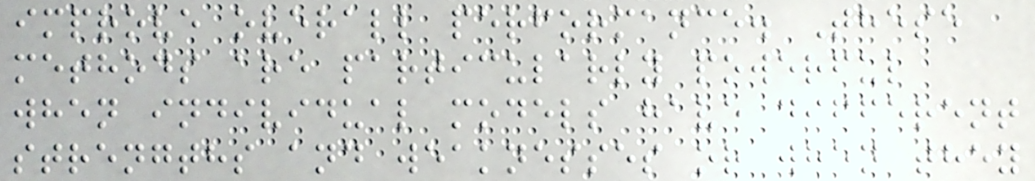improve overall performance. These
methods are particularly powerful
when individual models have different
strengths and weaknesses or when they
